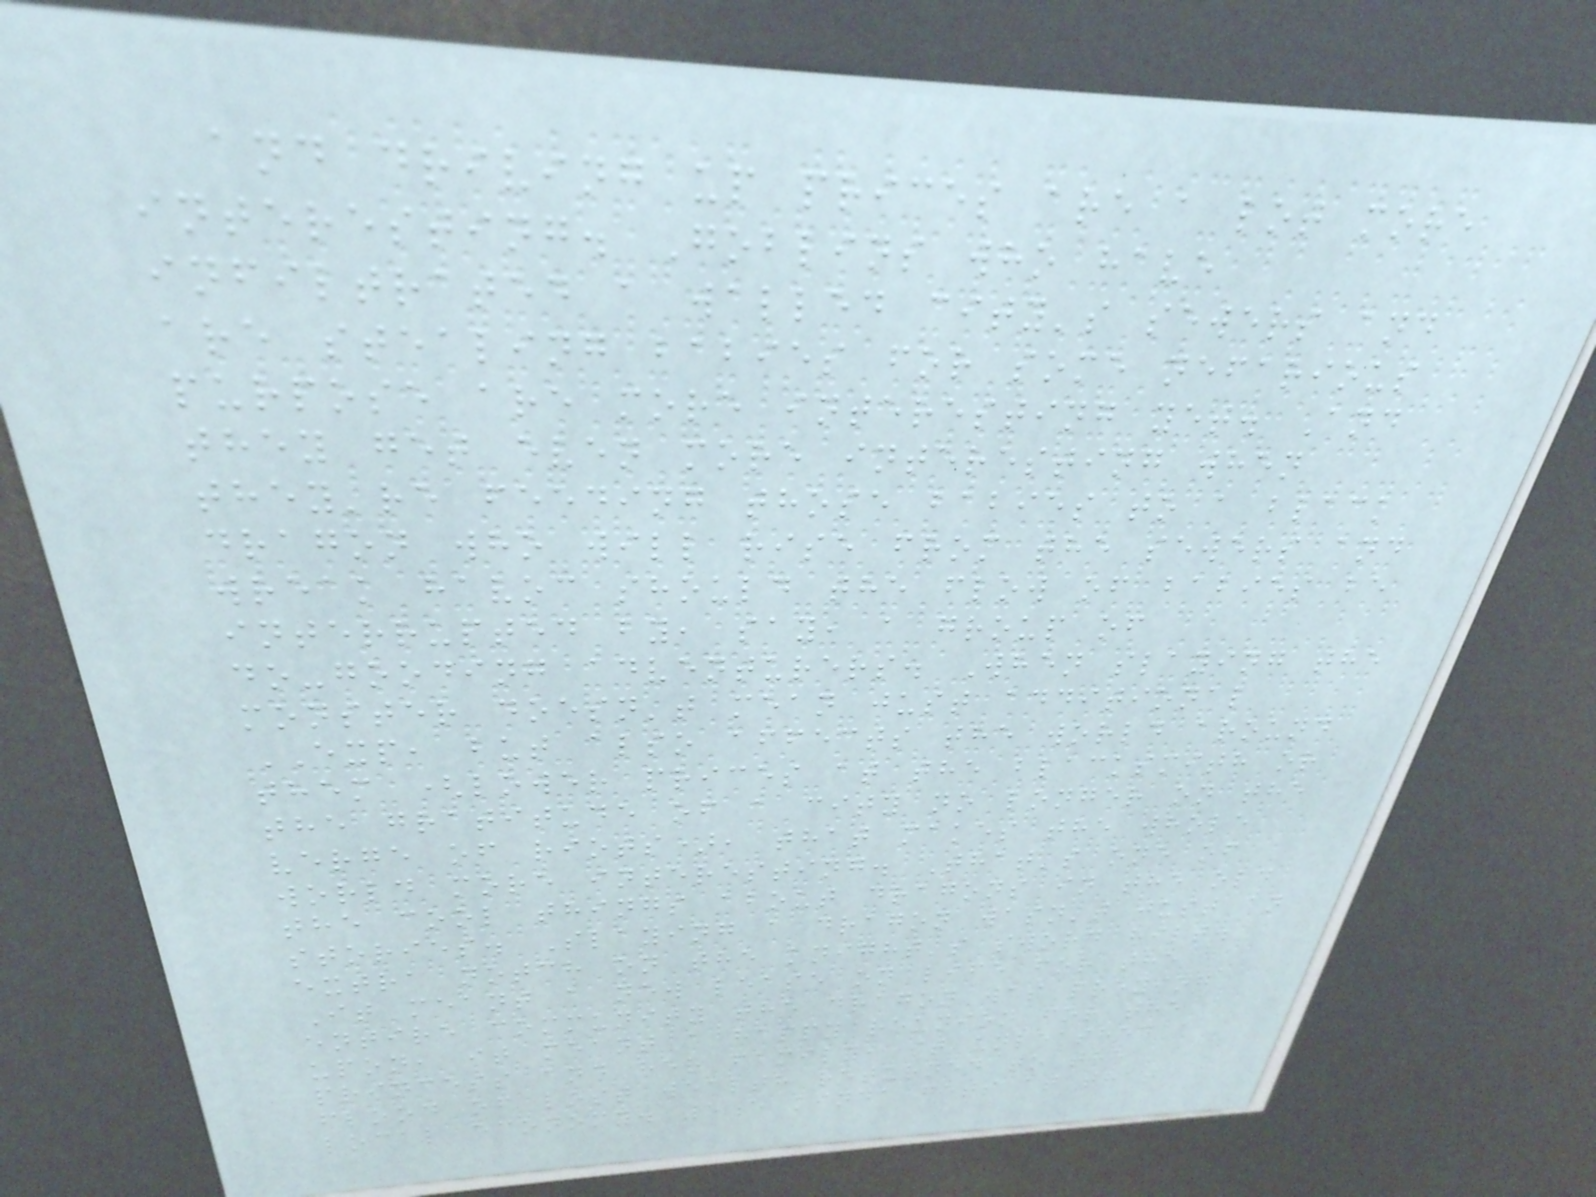and driving up prices are a lot more
interesting. Goblins who have
infiltrated a walled city's sewers and
are stealing babies for some nefarious
purpose are more interesting yet. And
they get even more interesting when
they're feeding those babies to a black
dragon who will rise from the sewers and
wreak havoc should the flow of babies be
interrupted by, say, a group of
do-gooding adventurers. When slaying the
monster doesn't mean just additional
EXP, but also affects the world around
them (lower prices at the blacksmith or
the gratitude of a city no longer on the
verge of riots), that makes the whole
world more interesting. That's one of
the cool things about dragons in the old
stories. Slaying a dragon wasn't just an
extra notch on the knight's sword hilt.
It meant a new lease on life for the
entire community the dragon was preying
upon, it meant a happy reunion for the
princess and her family, it unleashed a
flood of lost wealth returned to the
local economy. 5e kinda gets at that
